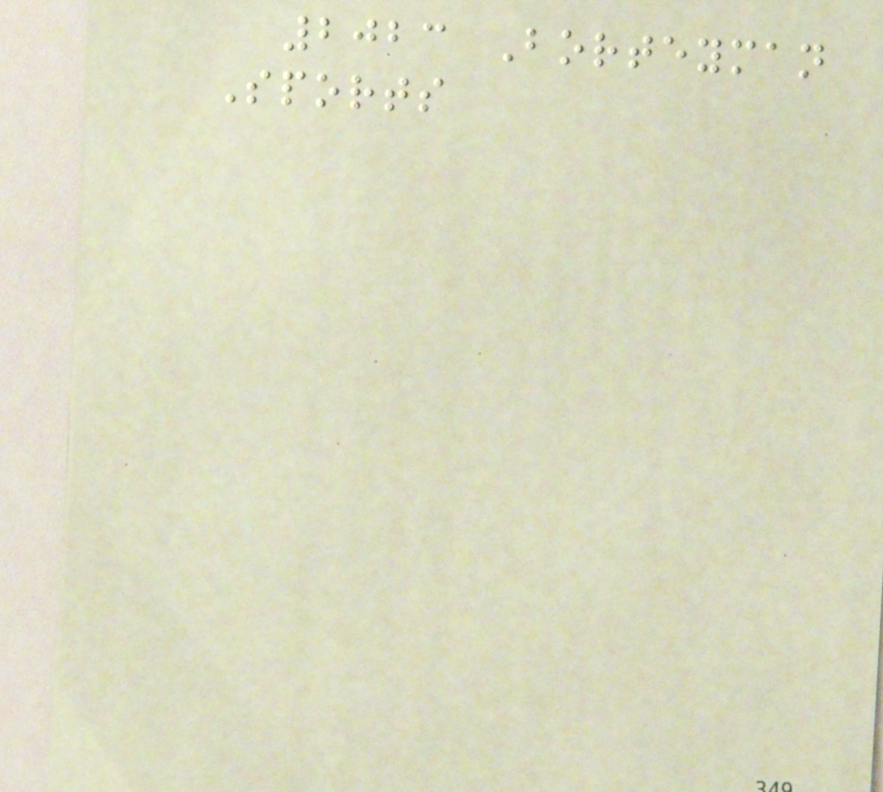2023 Borteyman
Sports
